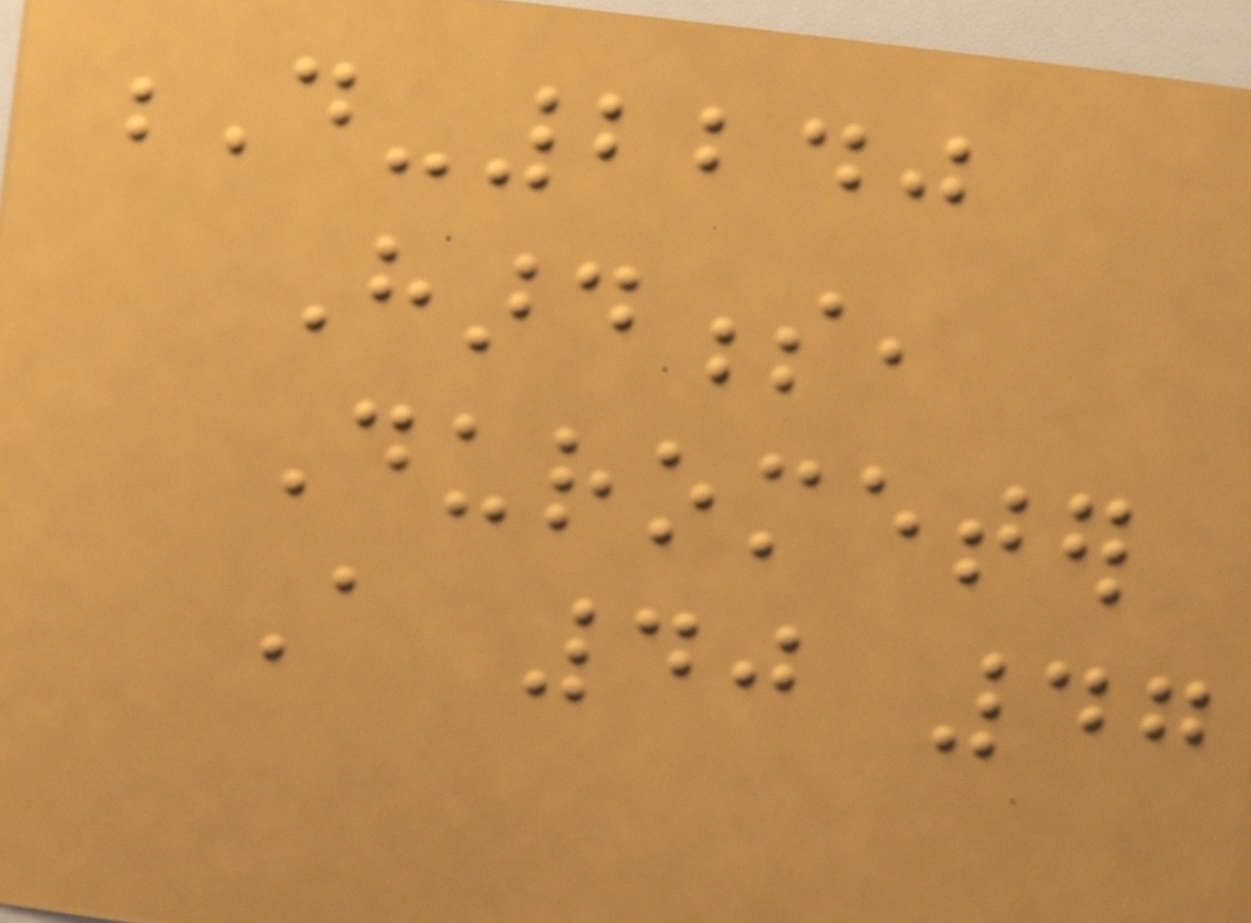D-2240
Hardness,
Durometer
A 40 47
